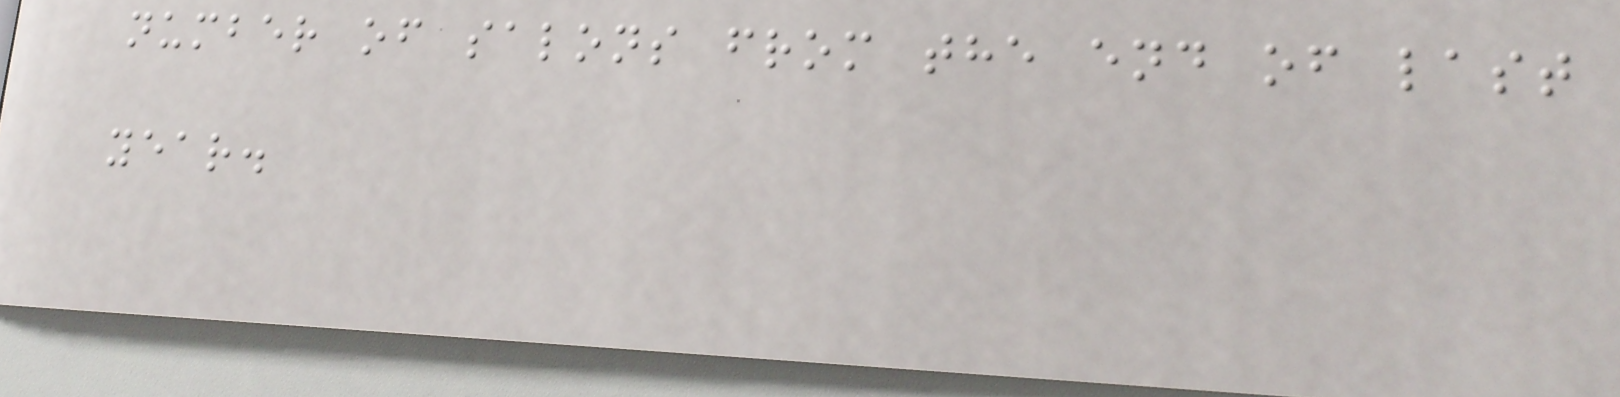number of salons from the end of last
year.
